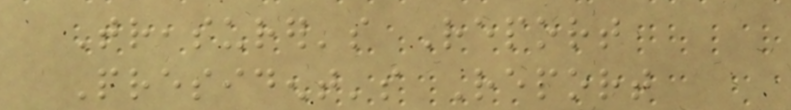Treasurer's Report
President's Report
